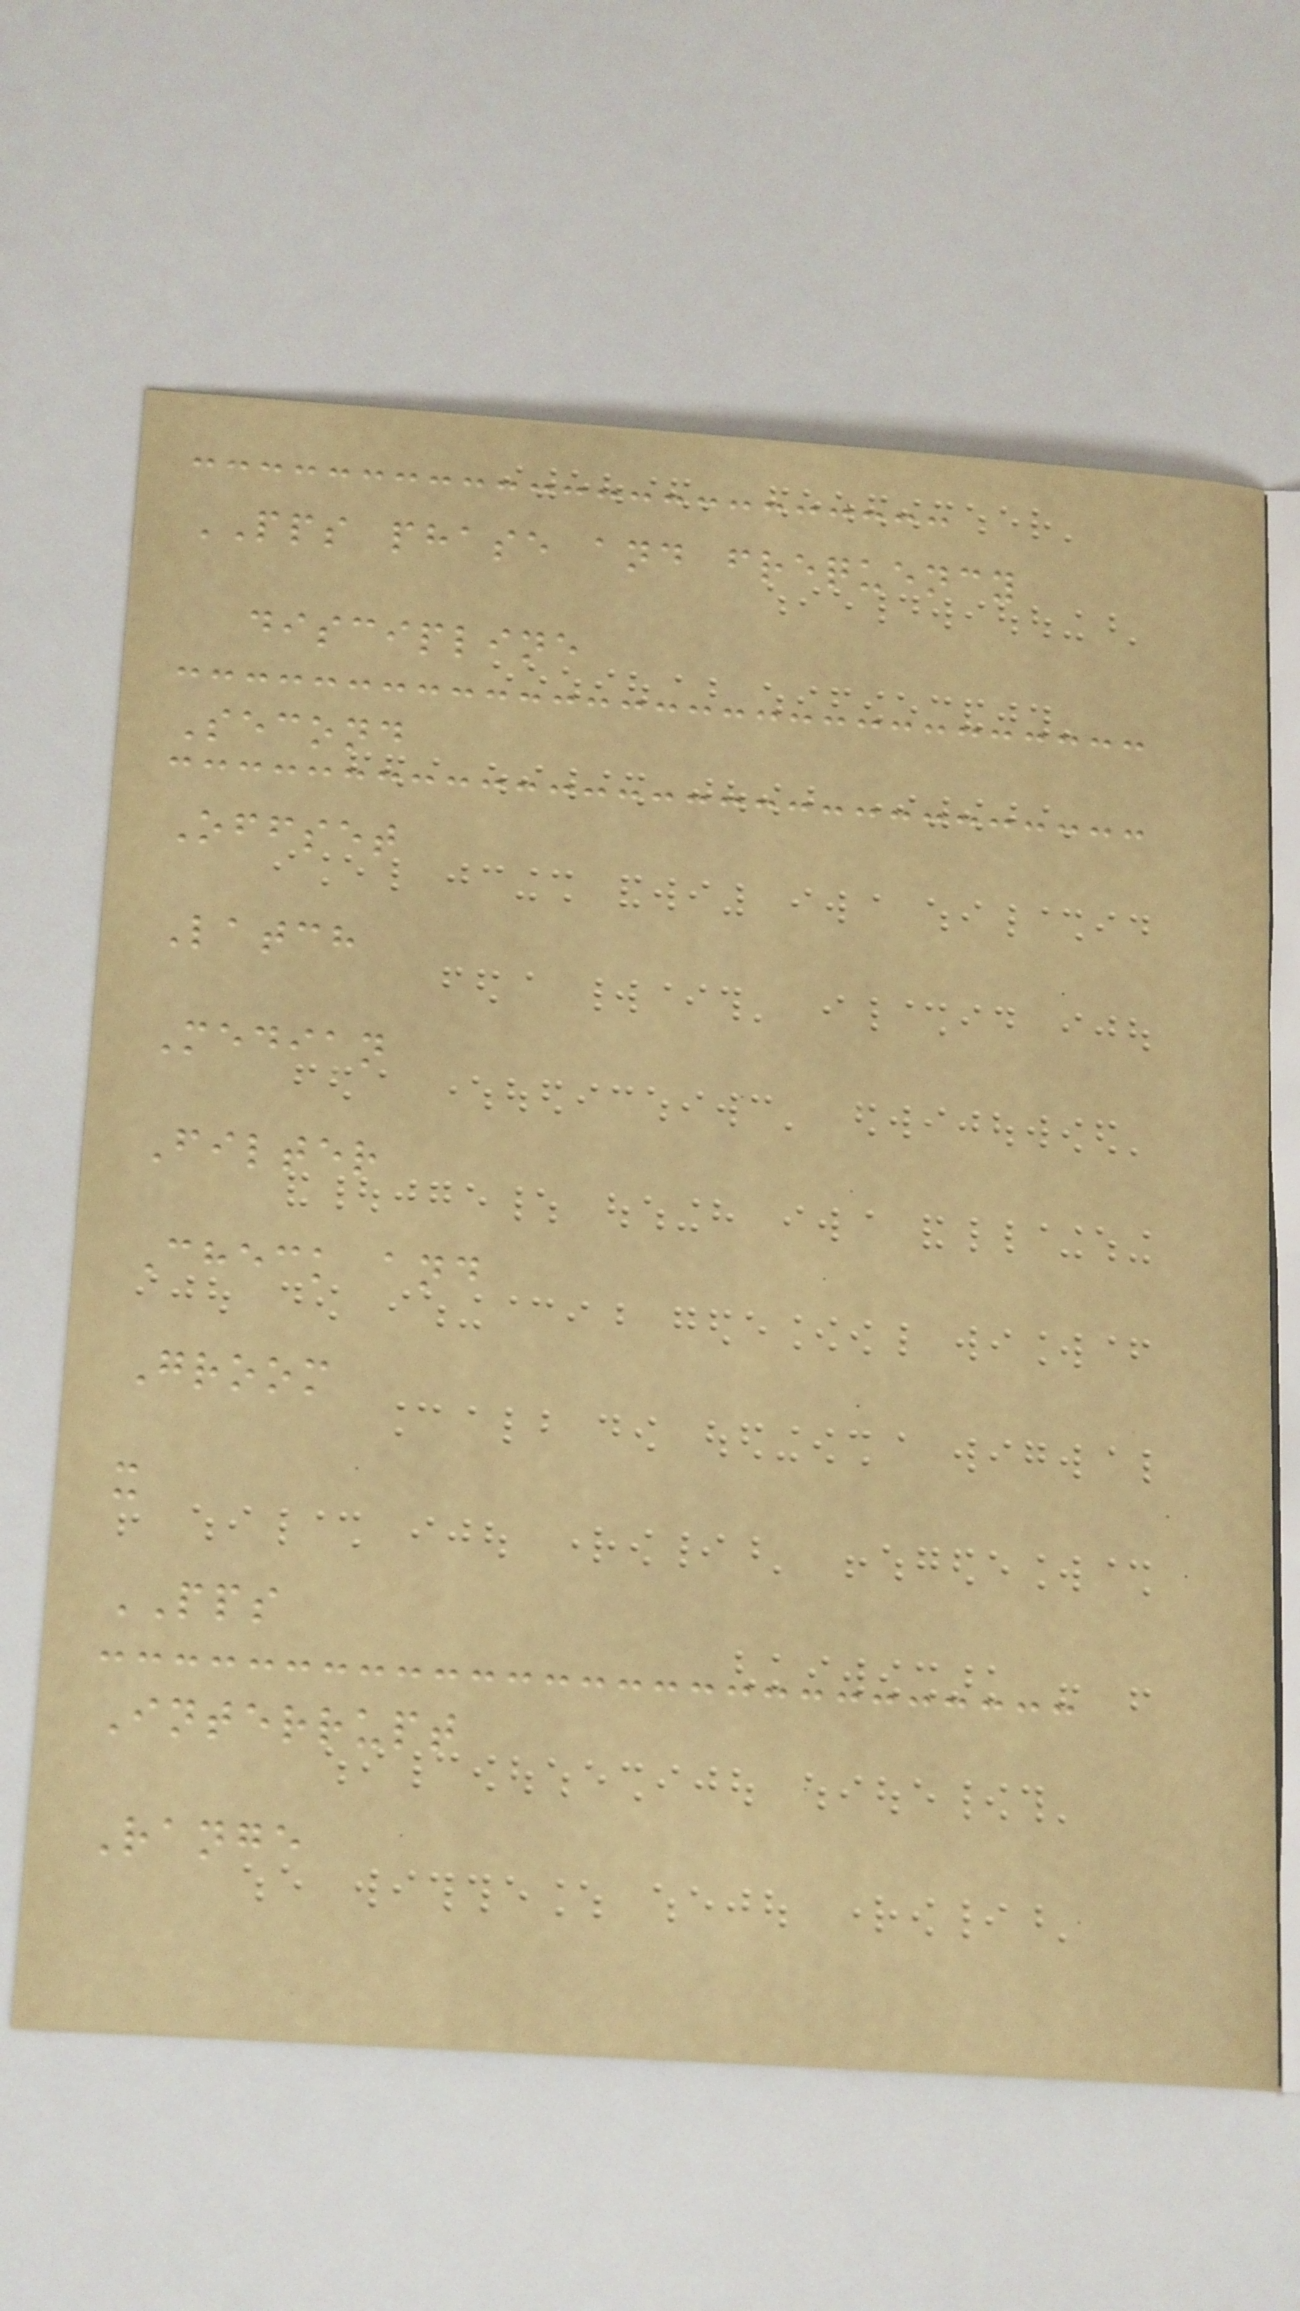PPS phase and frequency
discipline
Second
Offset
Latch
Median
Filter
Check and
Groom
x
PPS
Interrupt
Range
